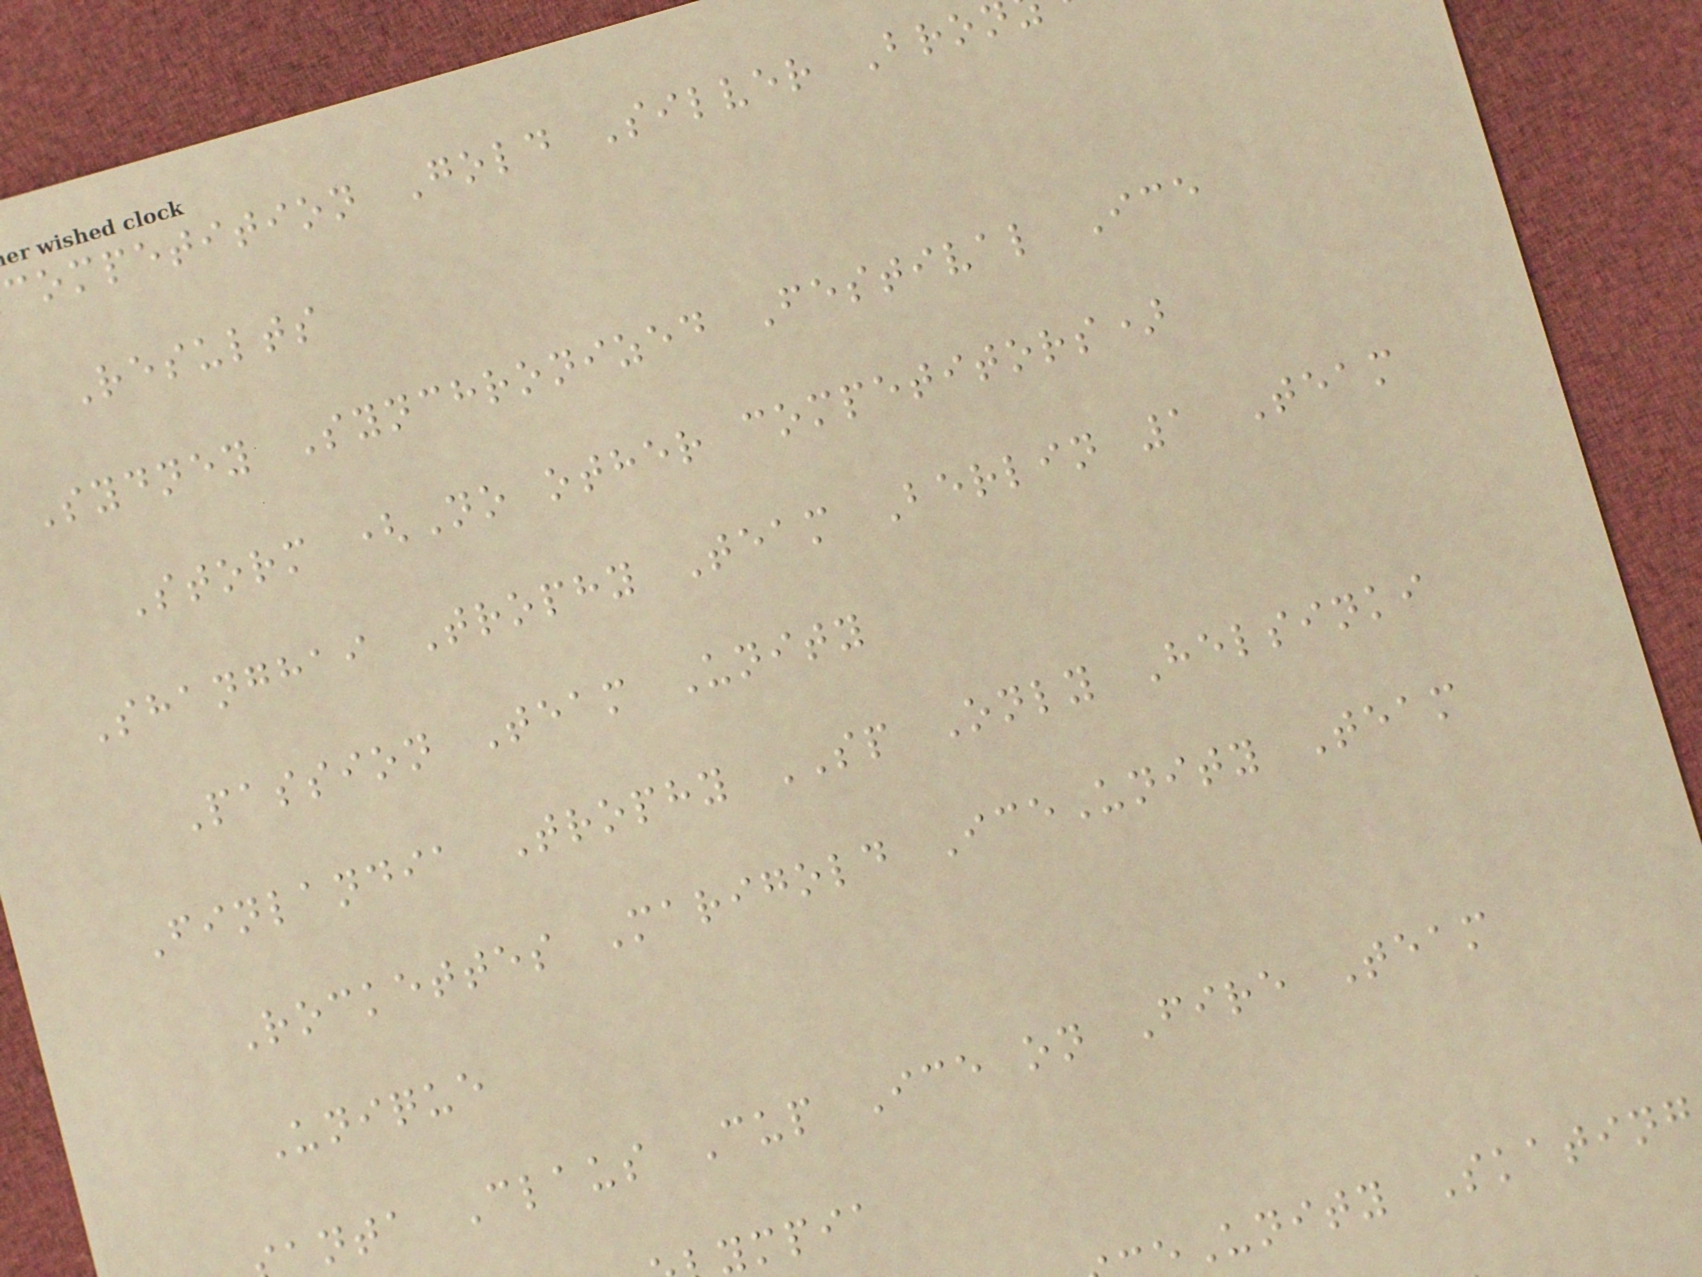competition Gold Silver Bro
Results
Sydney Synchronized Festival Ice
Storm (No other competitors)
Shanghai Trophy Team Berlin 1 Team
Passion Team Unity
Finlandia Trophy SP Only Helsinki
Rockettes Marigold IceUnity Team
Unique
anta Claus Cup Ice on Fire Team
ympia
eUnity Skating
